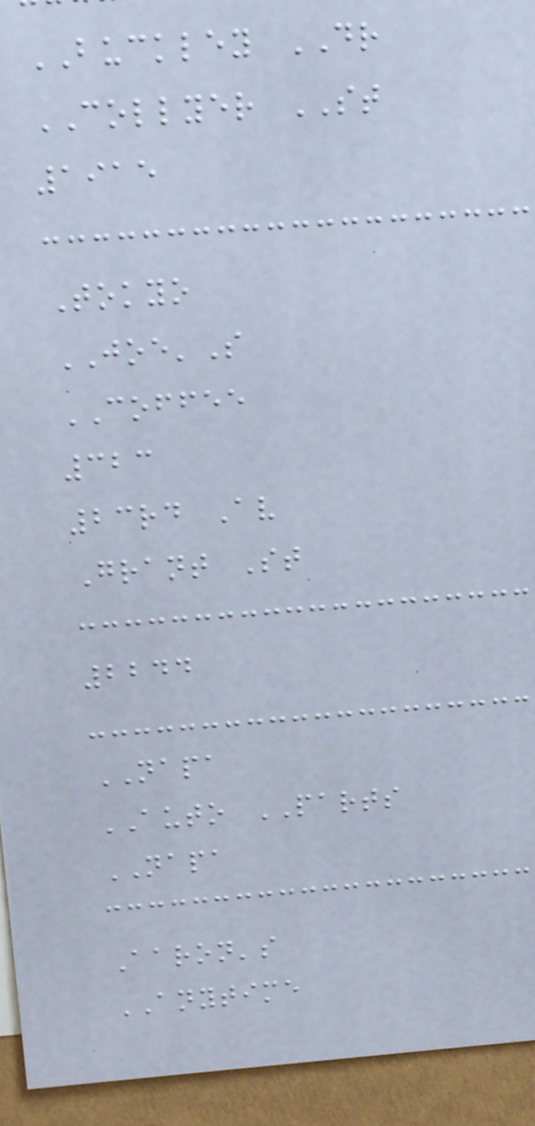BUCKLEY DR
COLLYER ST
1915
Tokyo
JOE'S
COFFEE
323
23rd Av
Grant St
2244
NAPA
AUTO PARTS
NAPA
Aaron's
ANYTIME
